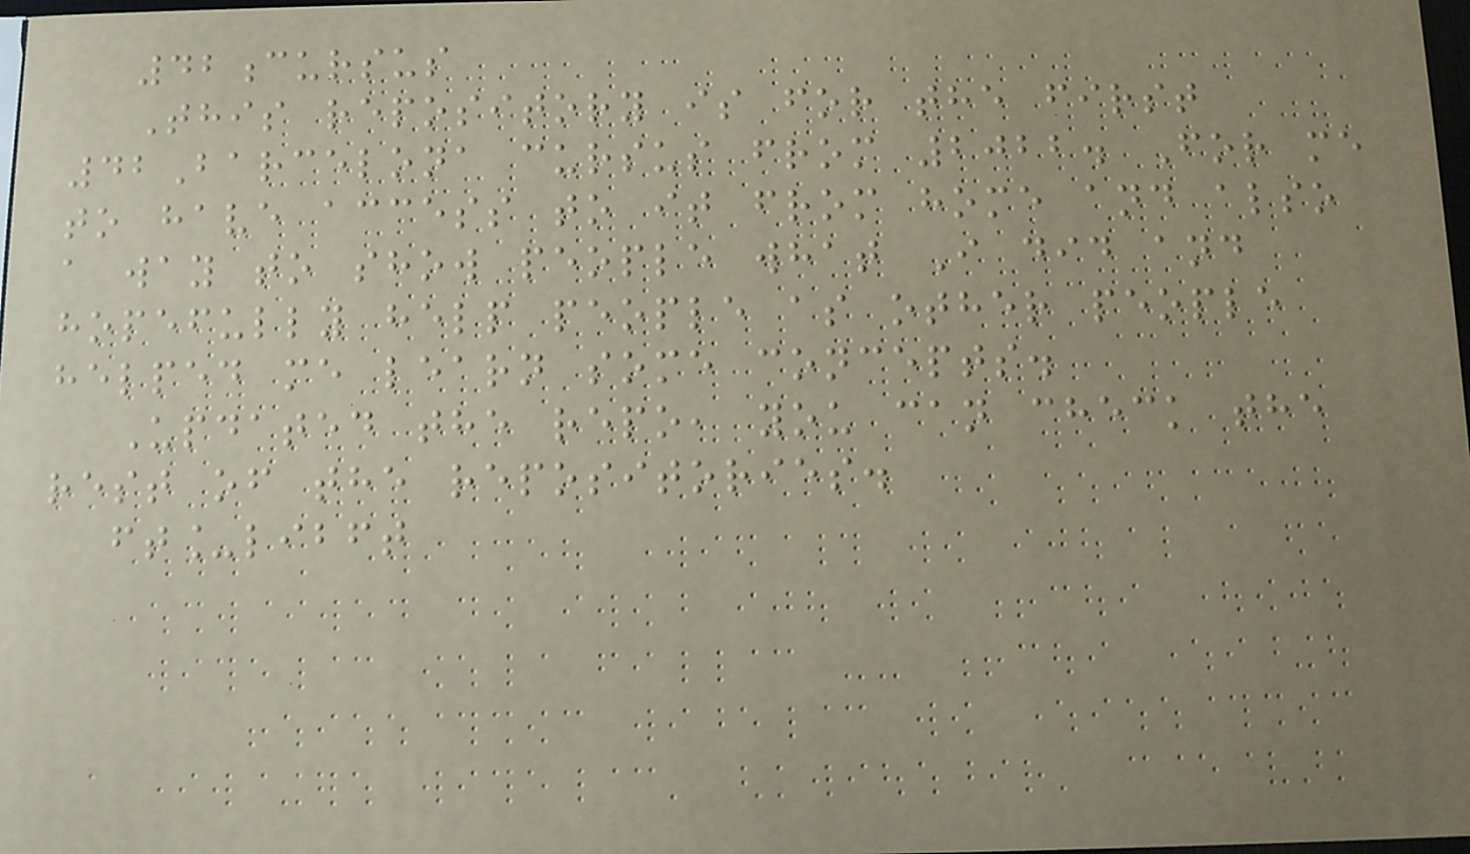42cursus
This repository is for the first
42Barcelona cursus from 2022. For me
to have access to it from home and also
a way to show people what I did and
hopefully help people as other people
helped me learn some concepts.
Updated the repo, you can check the
rest of the repositories.
ft_libft
